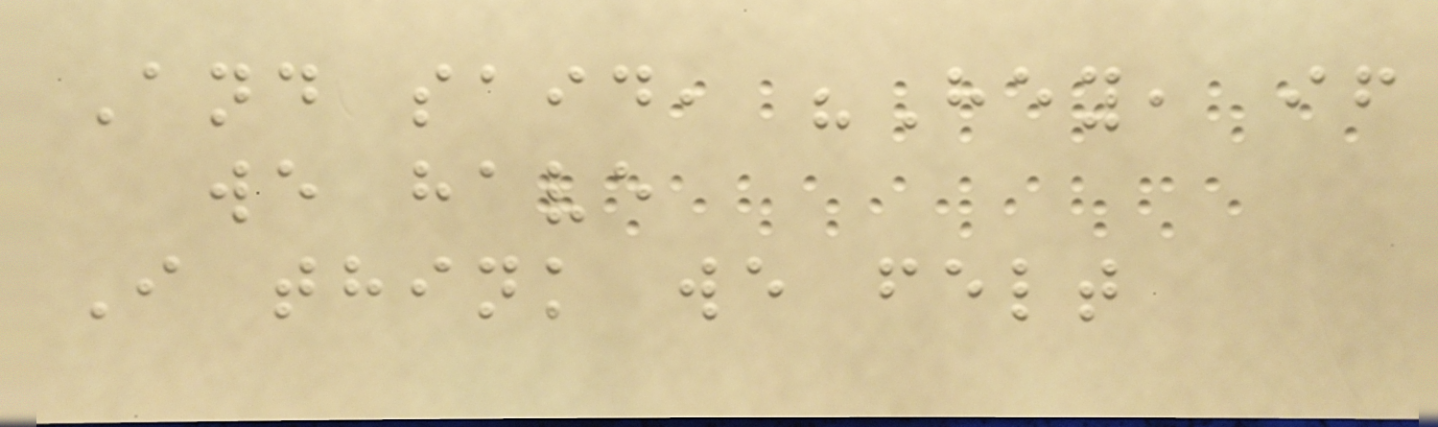And said, "Hey, if
we have
I think we felt
